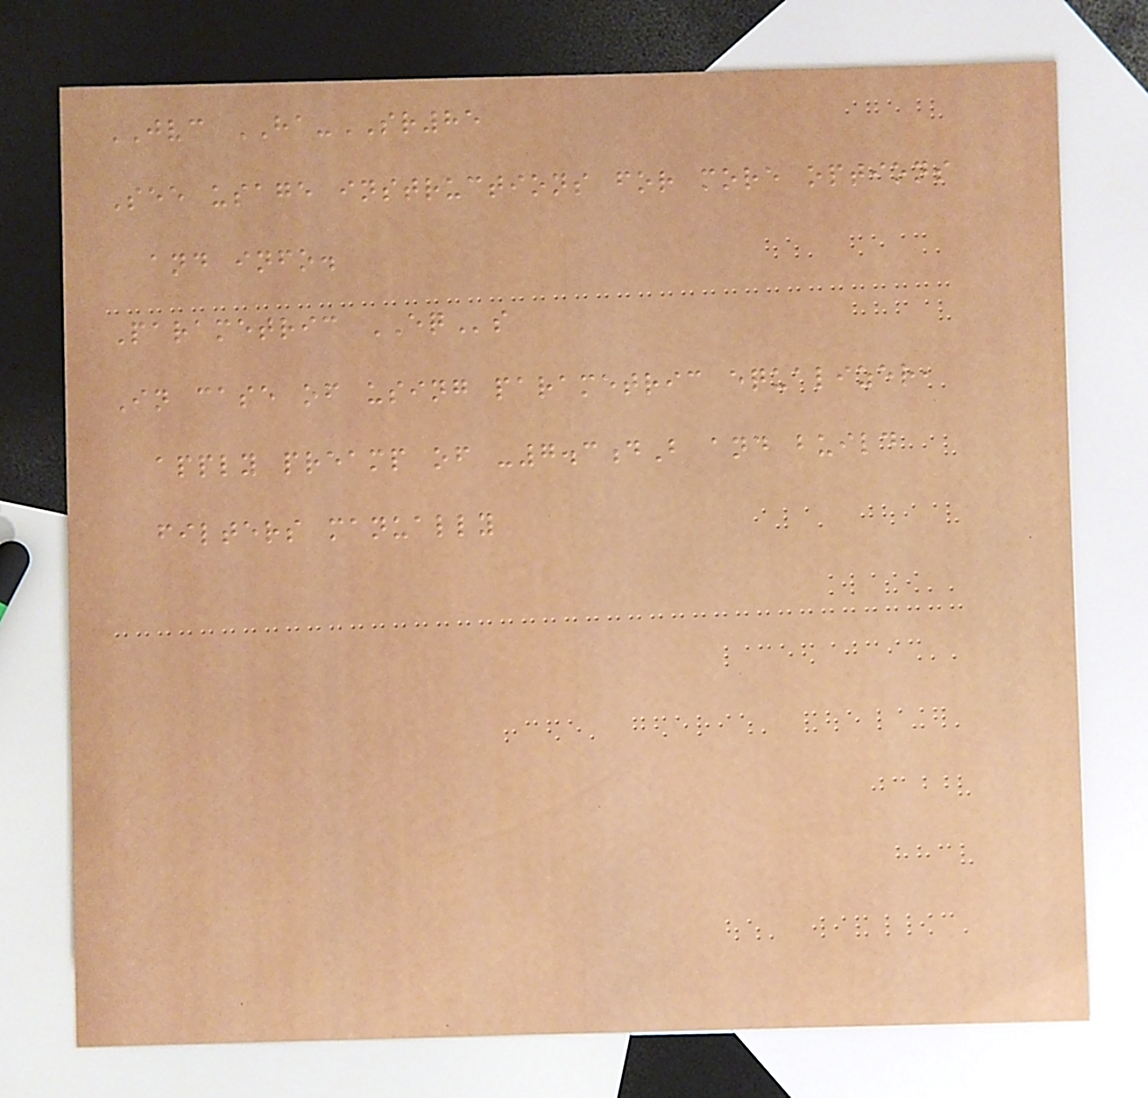JVC HA-SR85
See usage instructions for more options
and info.
Parametric EQs
In case of using parametric equalizer,
apply preamp of -7.3dB and build
filters manually
